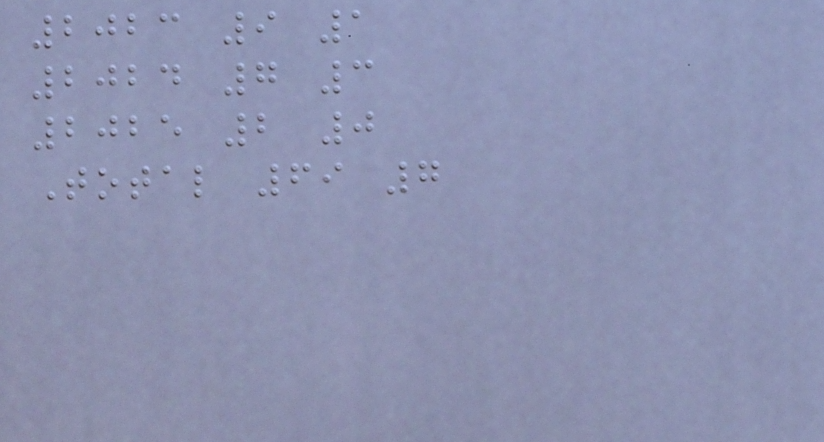2023 9 1
2024 7 3
2025 2 0
Total 69 7
